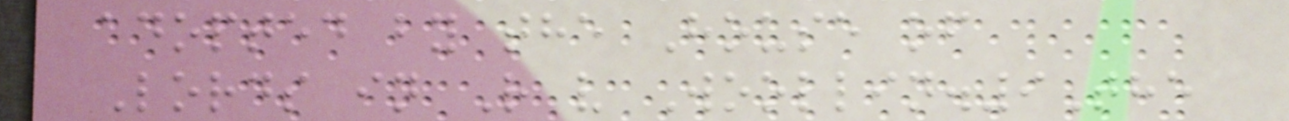adopted by the House of
Lords in R v Woollin.9The
